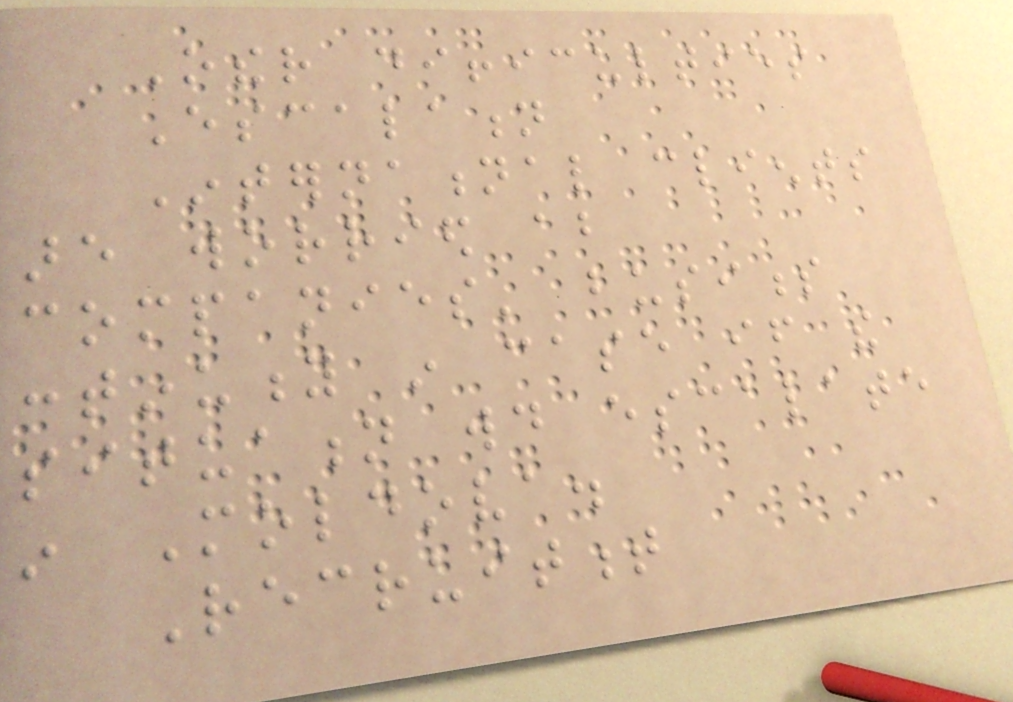Other difficulties
Escalation
International clients
are worried about
companies' business
continuity in case if the
situation would escalate
in Moldova.
Recruitment
